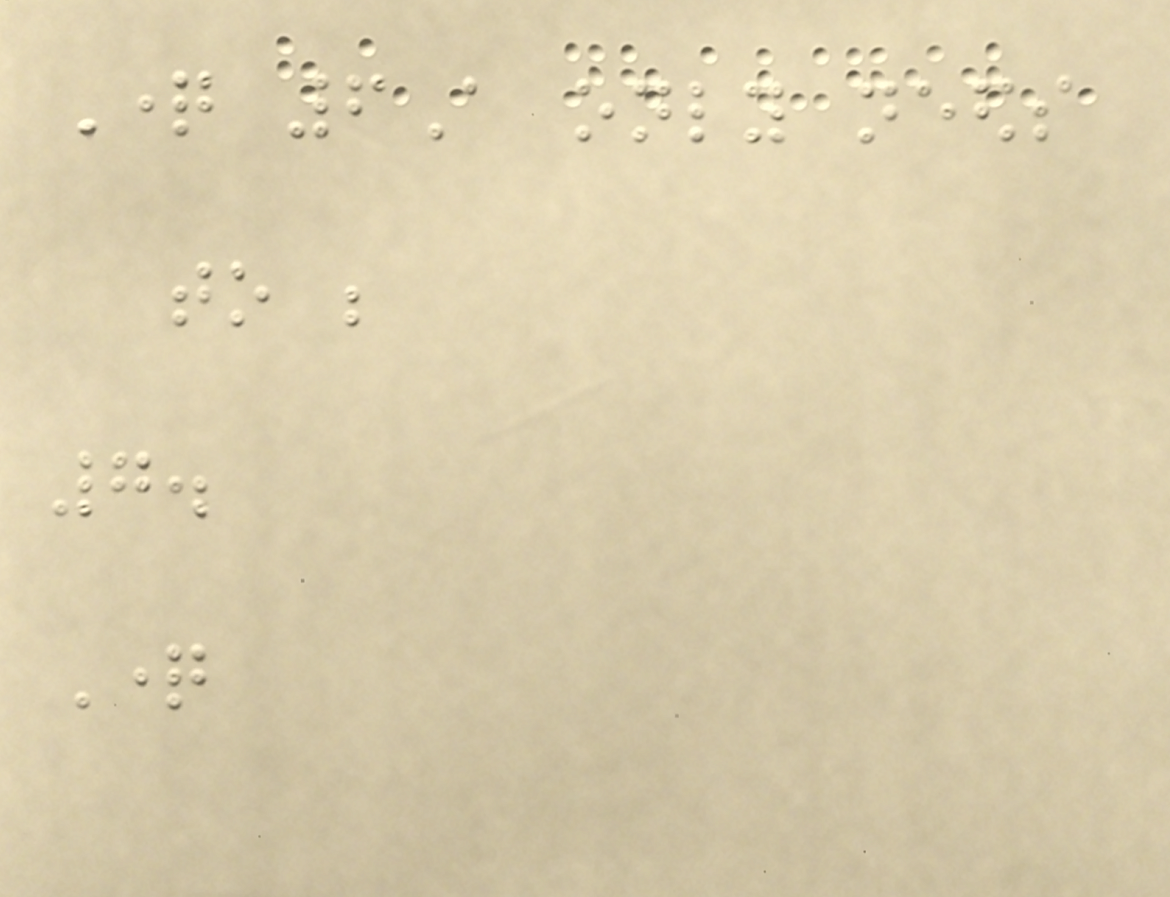Question 6A only needs
to be
7.
Question
